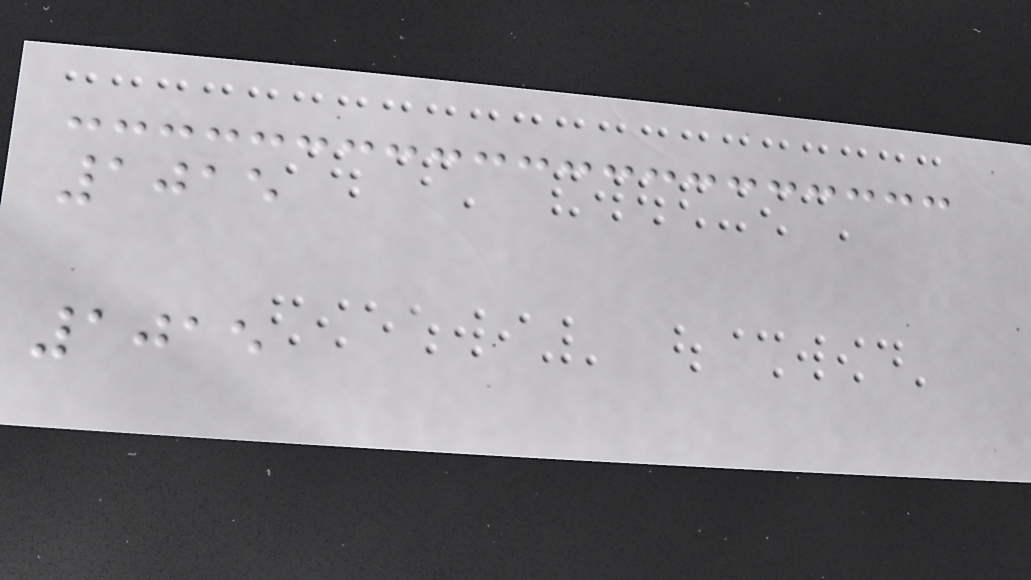1015
1015
